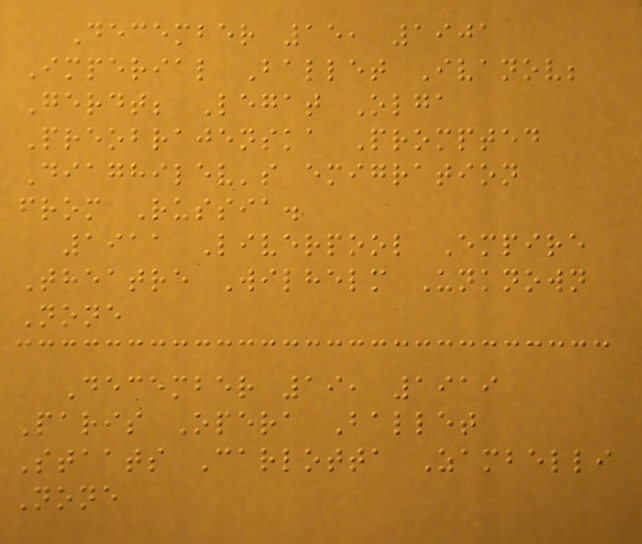December 15, 1901
Imperial Ballet Ivanov;
Gerdt; Legat Olga
Preobrajenska Prompted
Diaghilev's emigration
from Russia.
1911 Liverpool Empire
Theatre Wilhelm Unknown
None
December 19, 1919
Paris Opera Ballet
Staats Carlotta Zambelli
None
